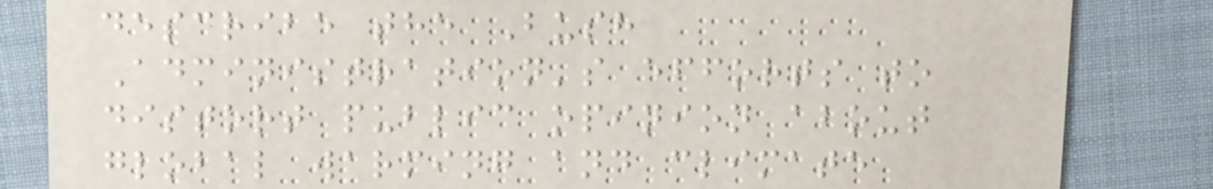describe the Bush
Administration's efforts to
distort public opinion about
global warming and climate
